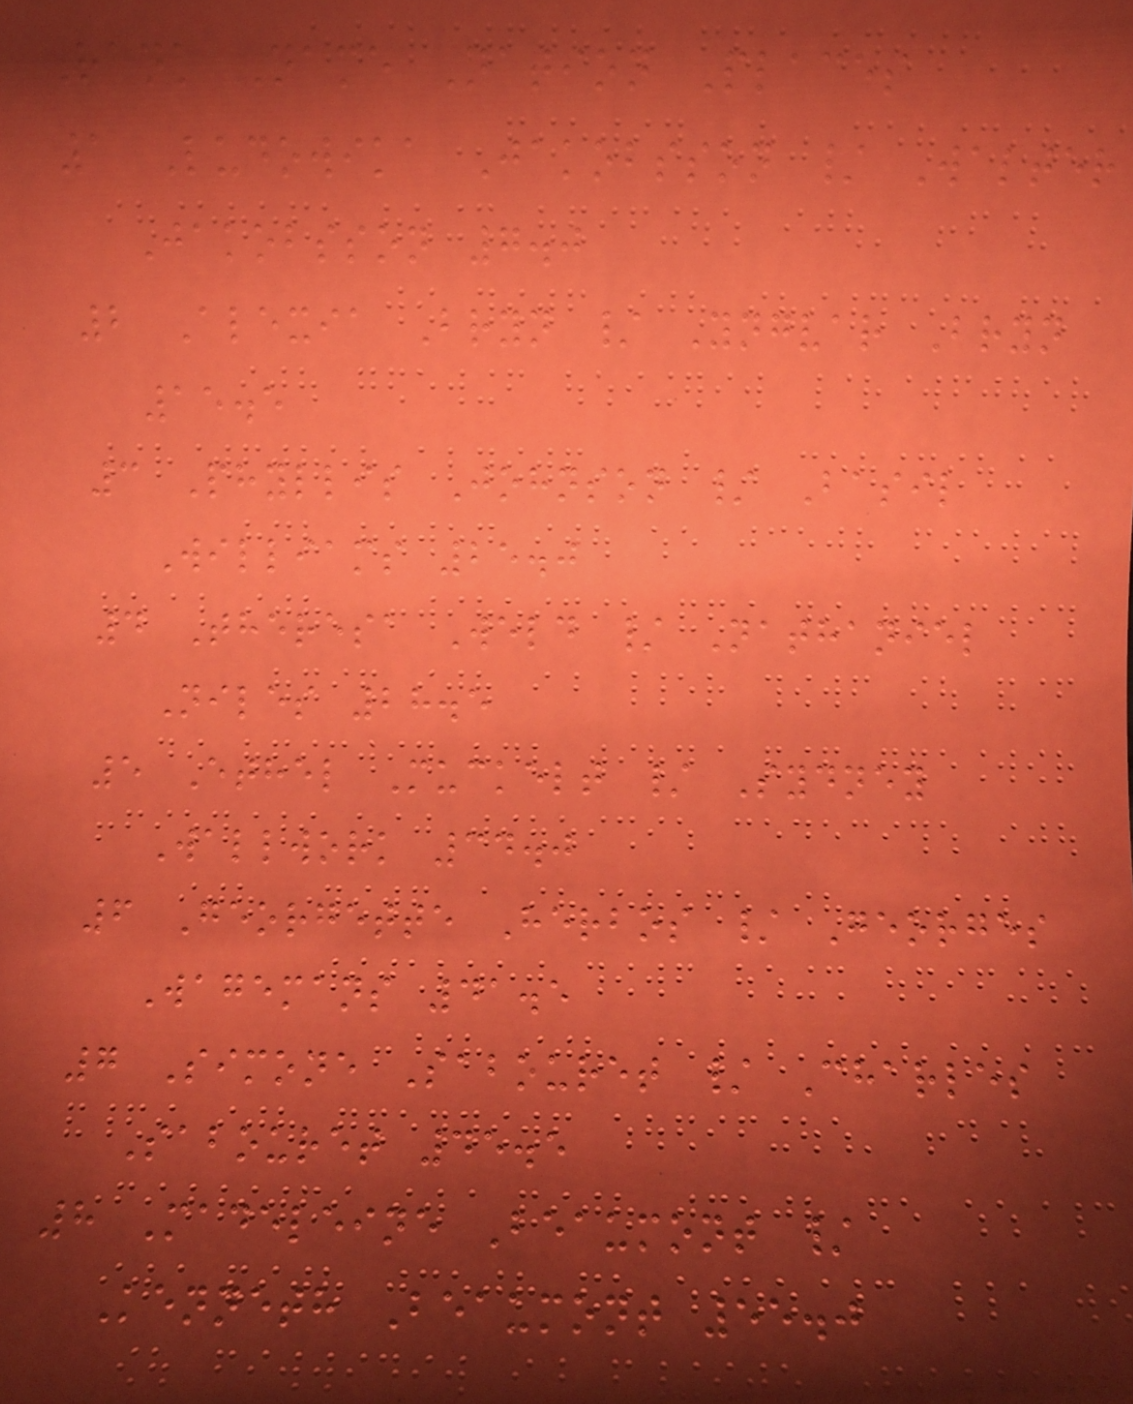Rank Name Nation Places
1 Ludowika Jakobsson / Walter
Jakobsson 7.0
2 Alexia Bryn / Yngvar Bryn
15.5
3 Phyllis Johnson / Basil
Williams 25.0
4 Theresa Weld / Nathaniel
Niles 28.5
5 Ethel Muckelt / Sydney
Wallwork 34.0
6 Georgette Herbos / Georges
Wagemans 41.5
7 Simone Sabouret / Charles
Sabouret 45.5
8 Madeleine Beaumont /
Kenneth Beaumont 55.0
